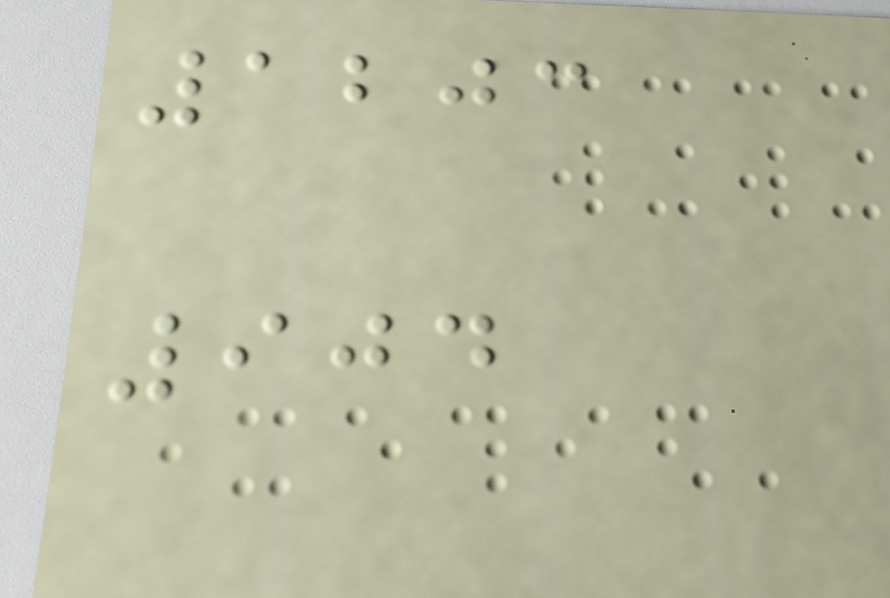1203
904
